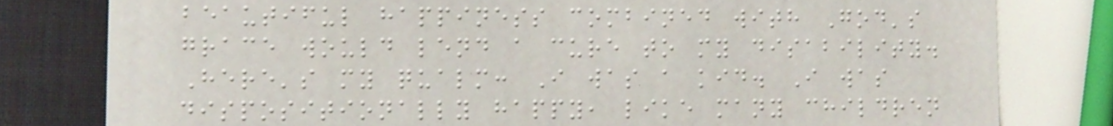beautiful happiness combined with God's
grace would lend a cure to my disability.
Here's my qualm: I was a kid. I was
dispositionally happy, like many children
